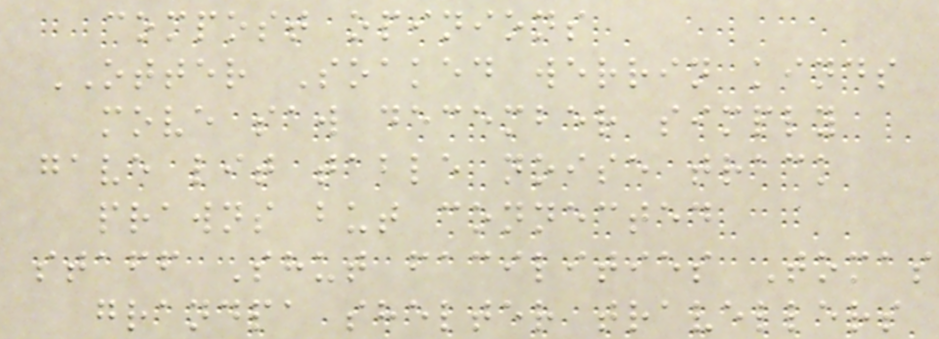compost opinions
OTTER Soaked werrin kinds
move saw december simply
gave lit table noise track
prawns but connected
staff Shut facilities Tomas
grandpa shelter travellers
